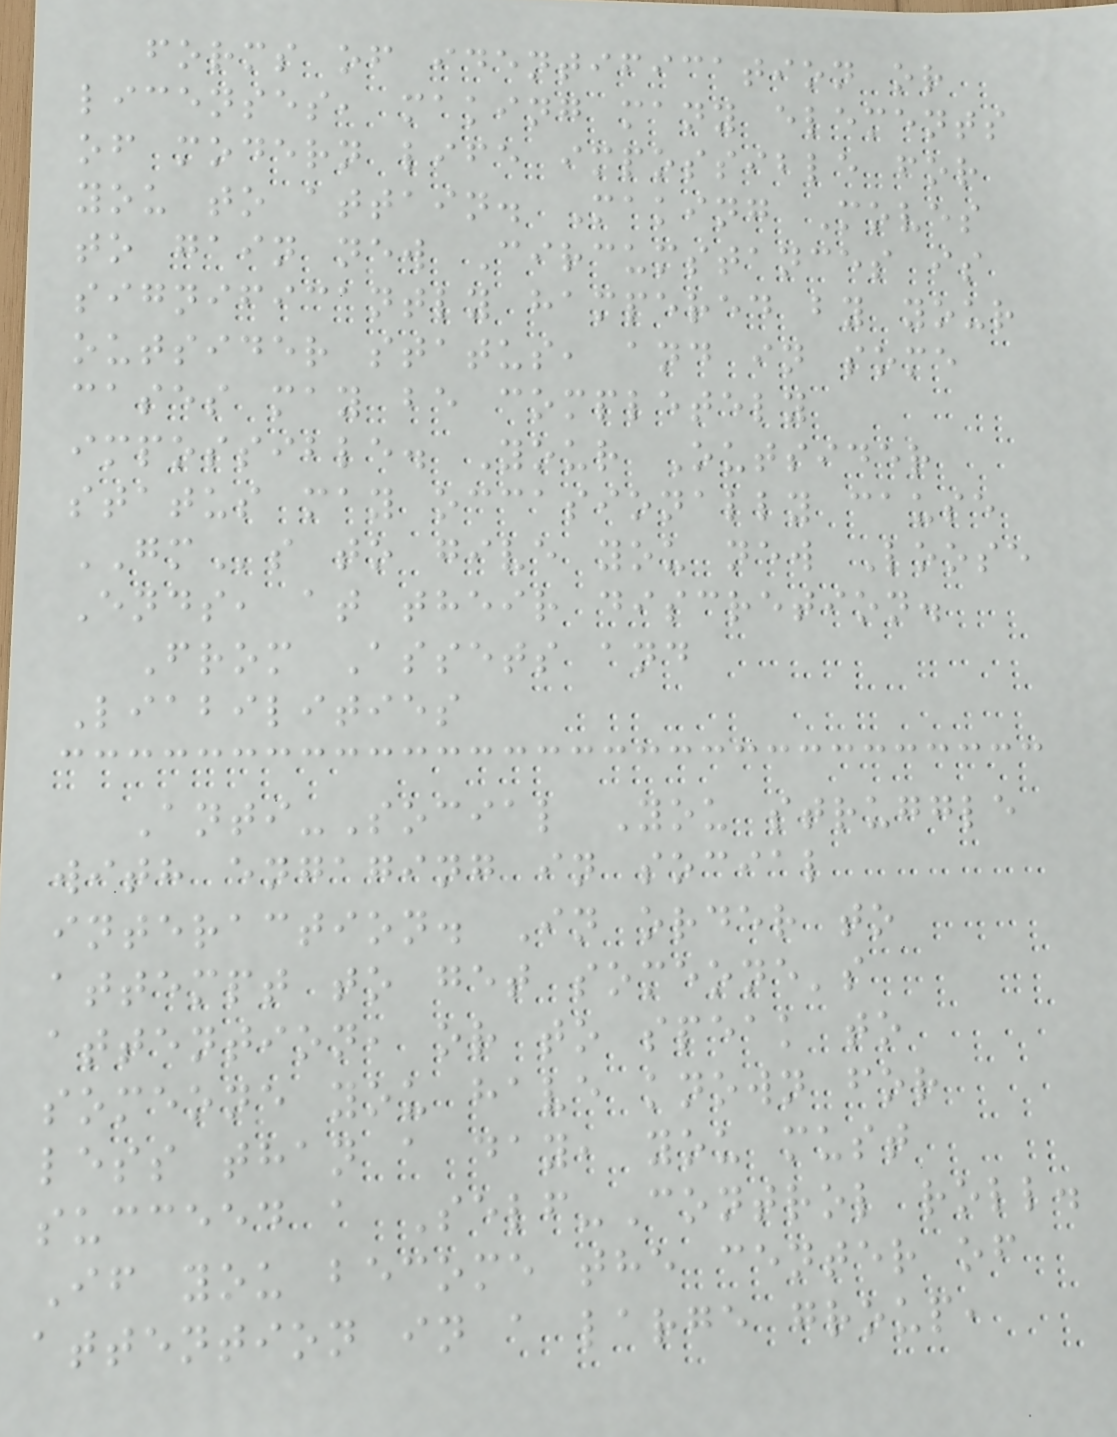forms of identification or
licenses, making many elements
of modern life impossible for
you to attain. Making Moves
to gain new Circumstances is
significantly hampered by your
outsider status, and in some
cases may be completely
impossible. Your Outsider
status may occasionally cause
GMs to give you new Loose
Ends, at their discretion.
From Assets and
Liabilities
Anti-Social You struggle
with engaging in social
interaction. In order to
attempt to get someone's
attention, or to speak to
someone you have known for
less than a day, you must
succeed a Self-Control roll.
If you become the center of
attention in a large group,
